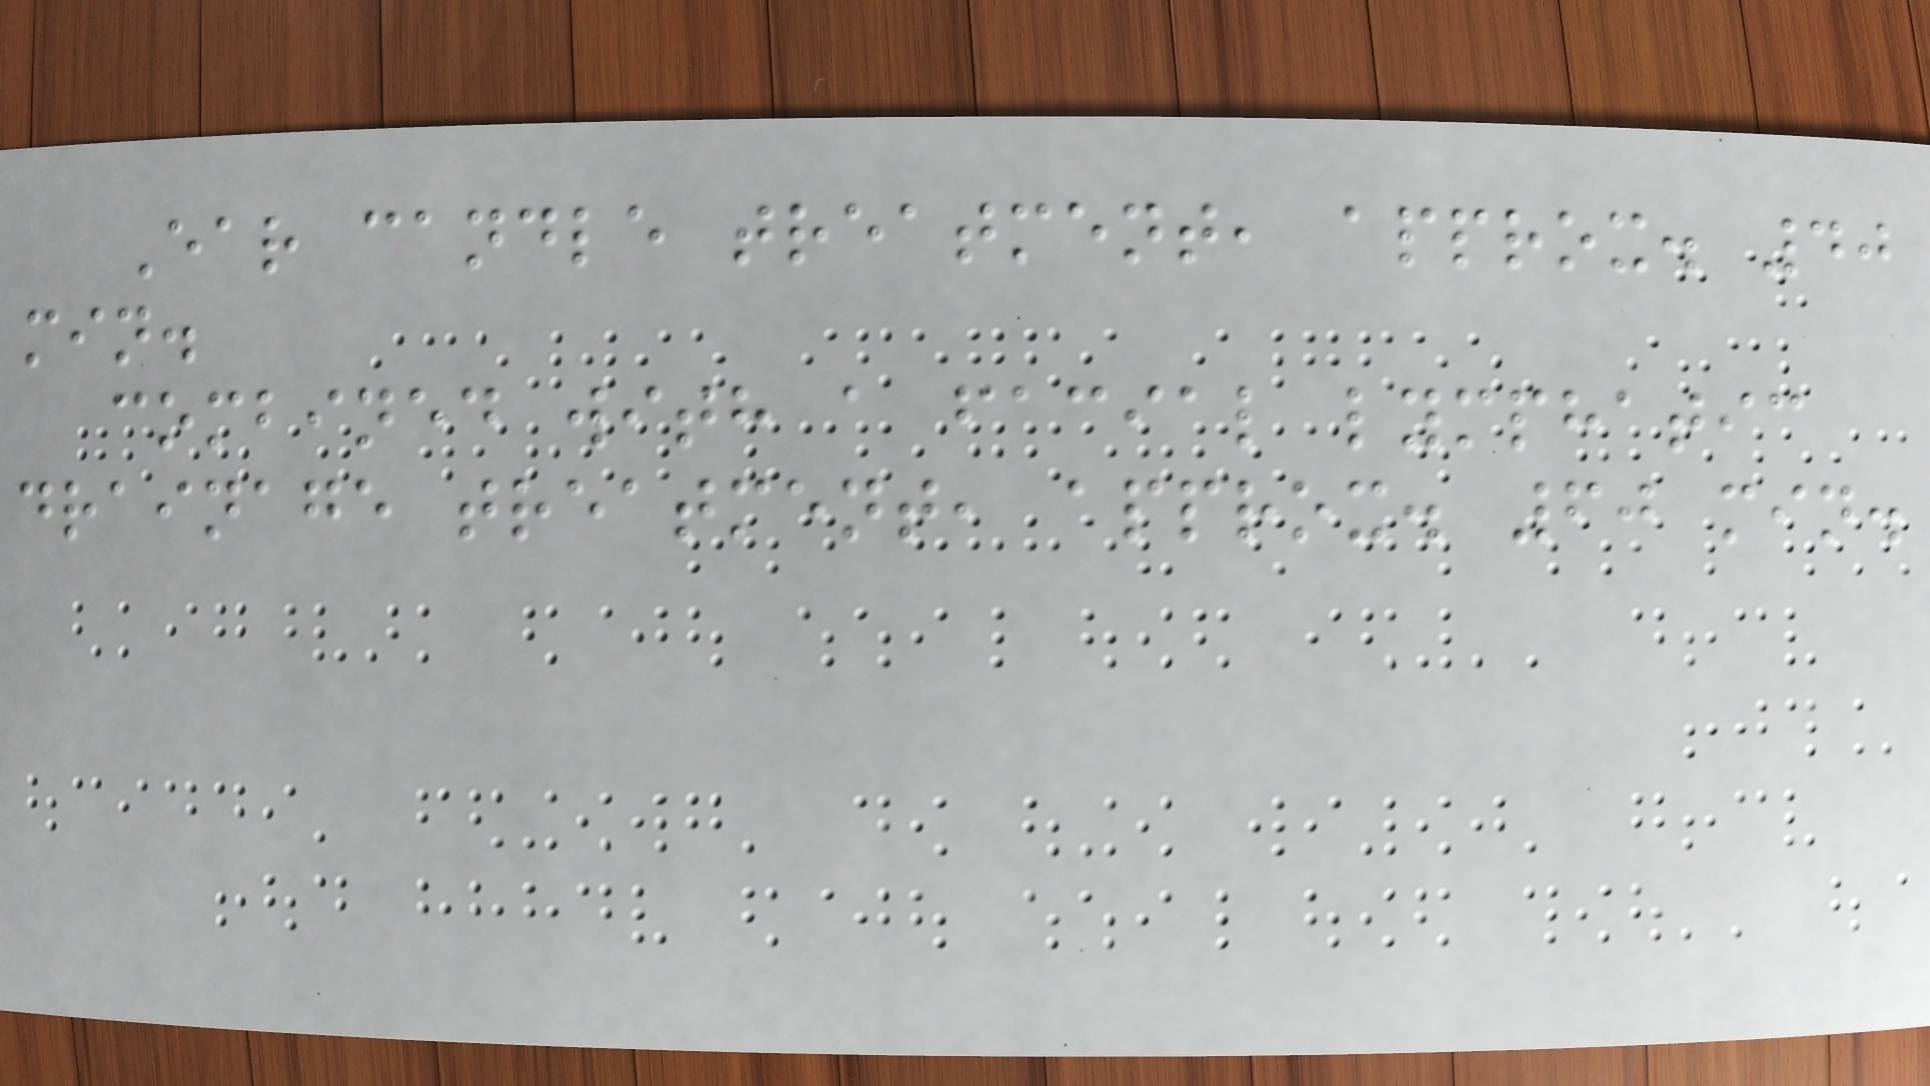Ear candle treatment, approx. 40
min.
combined with a facial lymphatic
drainage treatment, approx. 60 min.
